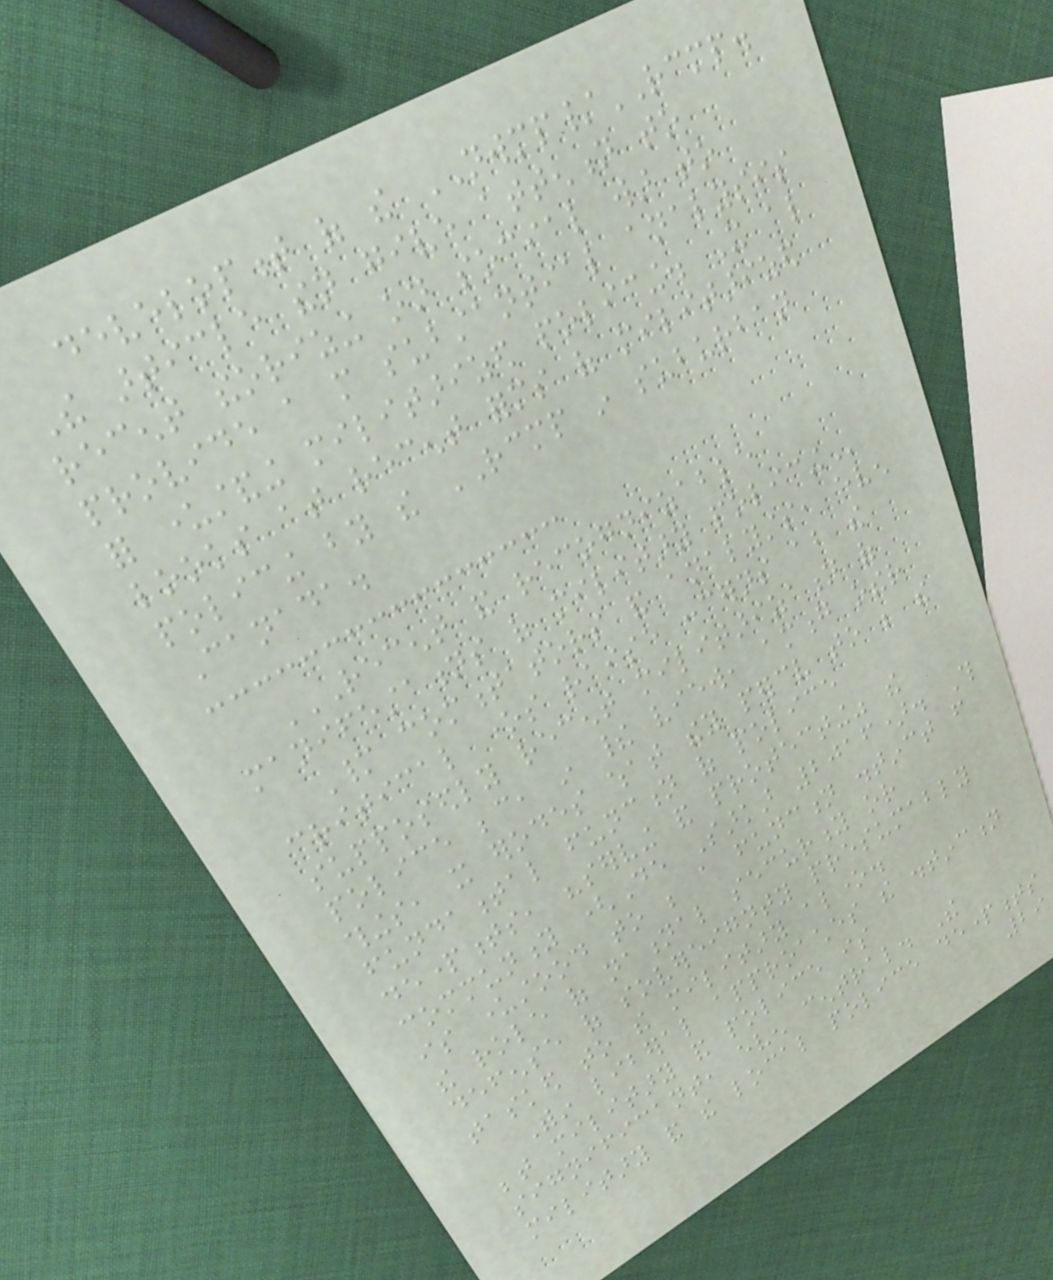development of the NWMP/RCMP.
The article then give attention to
recent theorizing on social war to
provide a more substantial analysis
for understanding militarized policing. It also
looks at recent forms of militarized
policing by the RCMP in suburban
Canada.
RECENT AND RECOGNIZABLE
MANIFESTATIONS OF MILITARY POLICING
Many commentators and analysts, even
critical ones raise concerns about the
supposedly recent militarization of
police because, in their view, among other
things, it erodes what they perceive to be the
fundamental function of police
departments, "serving and protecting" the
community (De Sarkar 2016). This
is understood to be a function distinct from
the role of national security or
defense of sovereignty presumably
tasked to the military alone.
Within liberal approaches the distinction
between military and police is
significant, even central. The
military and the local police departments
29
